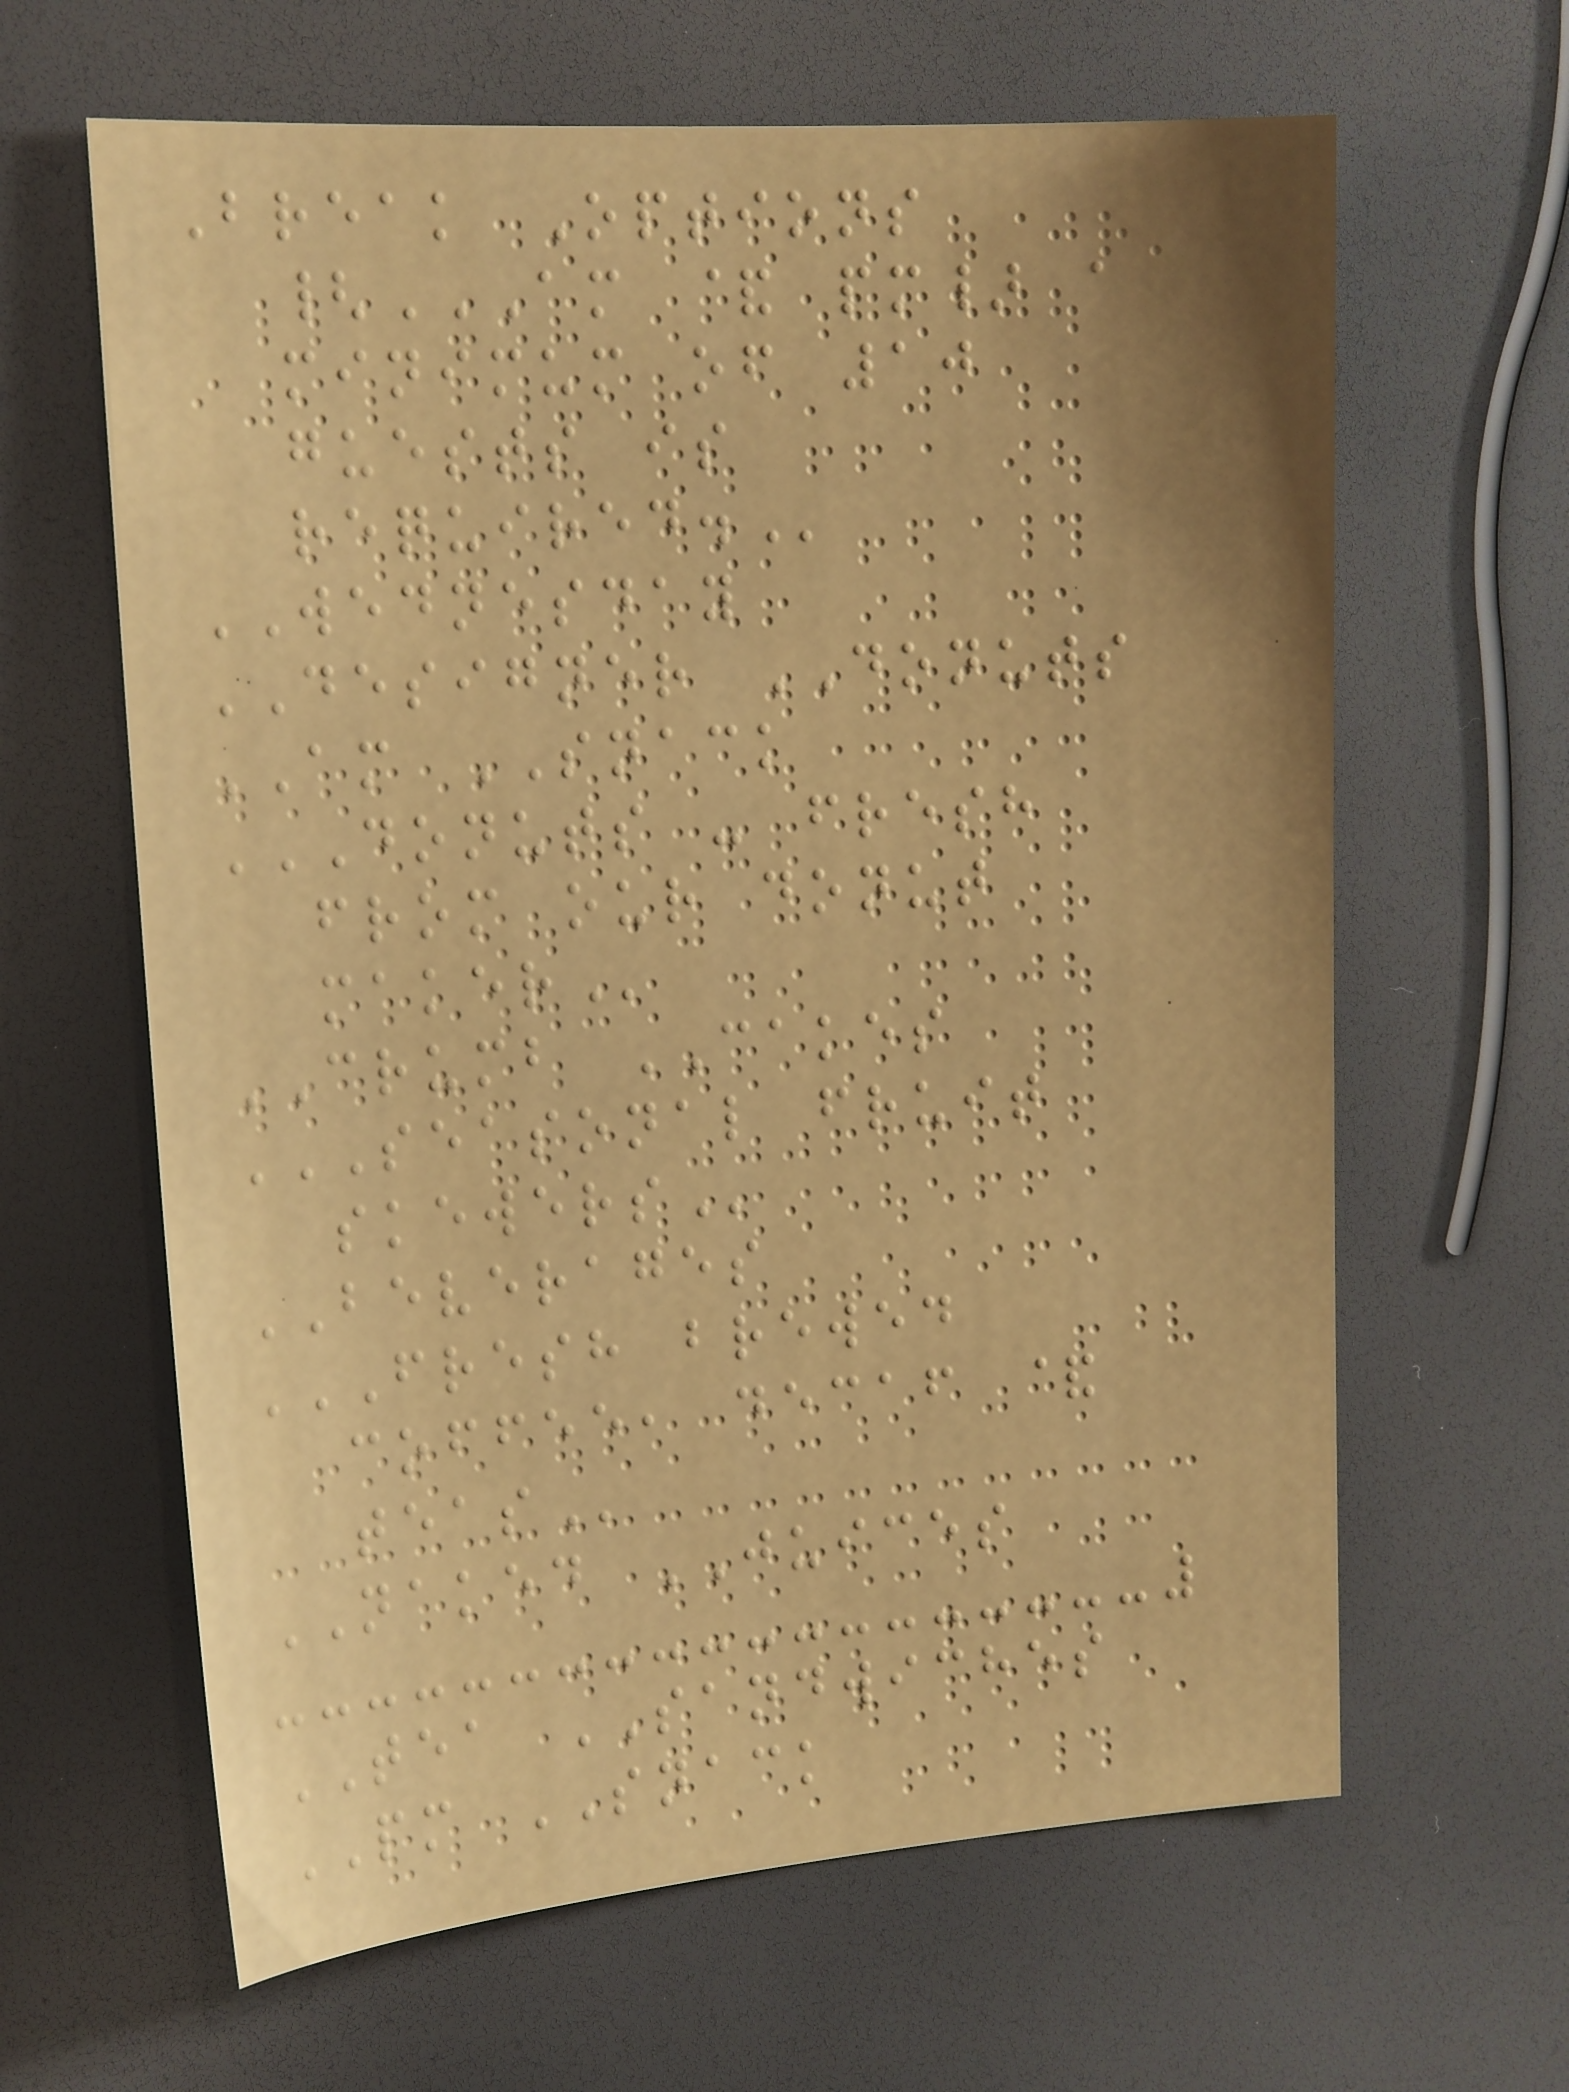Break Options
{AM & PM} A
MINIMUM OF 10
GUESTS IS
REQUIRED.
WEDNESDAY
DESIGNER DONUTS
AM SNACK
DONUTS - FRESH
FROM OUR DONUT
MAKER
CRUMB CAKES
SEASONAL FRUIT
SKEWERS
BEVERAGES
FRESH BREWED
COFFEE, DECAF &
TEAS
NAKED JUICES
TEA SANDWICHES
PM SNACK
